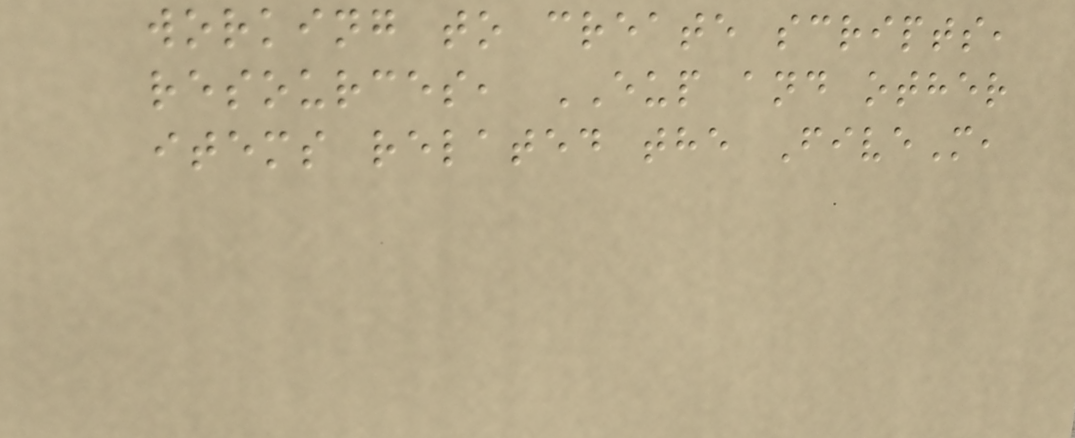working to create scripts,
resources, EUP and other
items related the FiveM,
